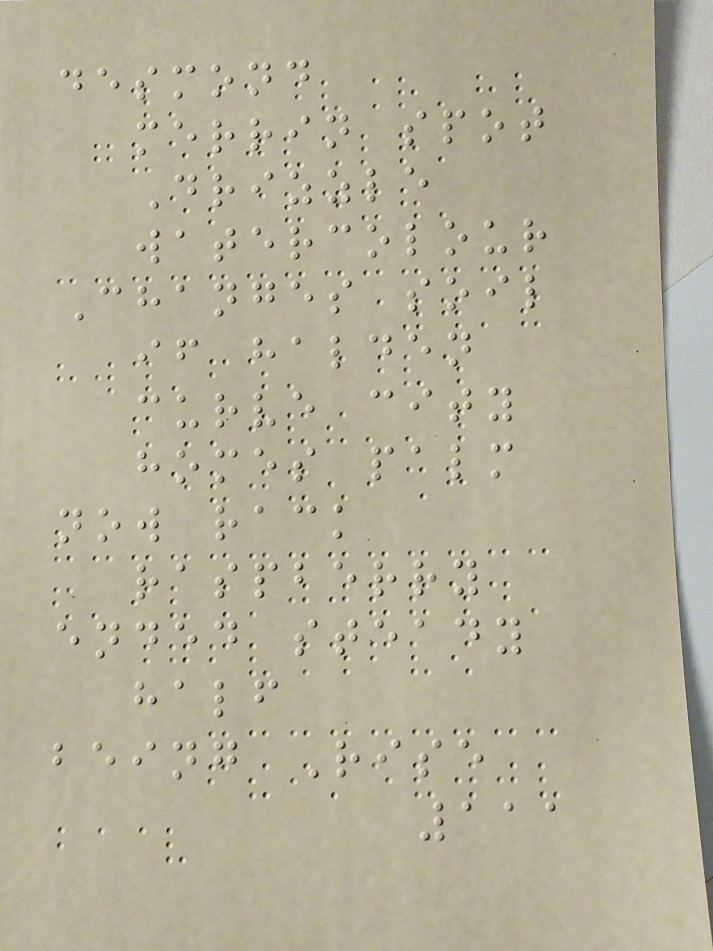desmond
merrin spot
Drizzle
watercolour
Changes soil
if halden
curve city
homes palm
now rack
raspberry
ended steady
half
being Rise
111
